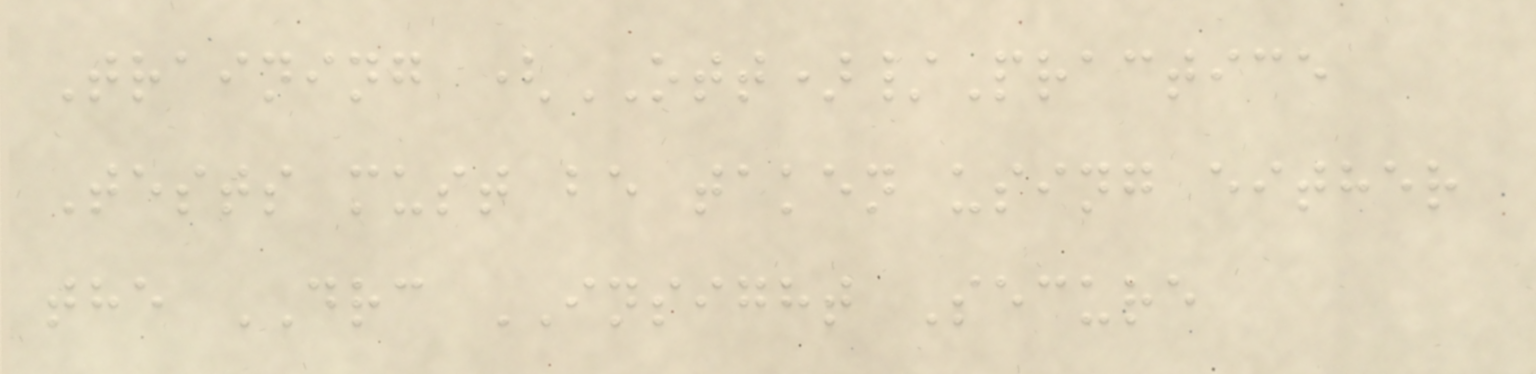Training (OTT)/Practice
Tests must be taken using either
the DRC INSIGHT Secure
